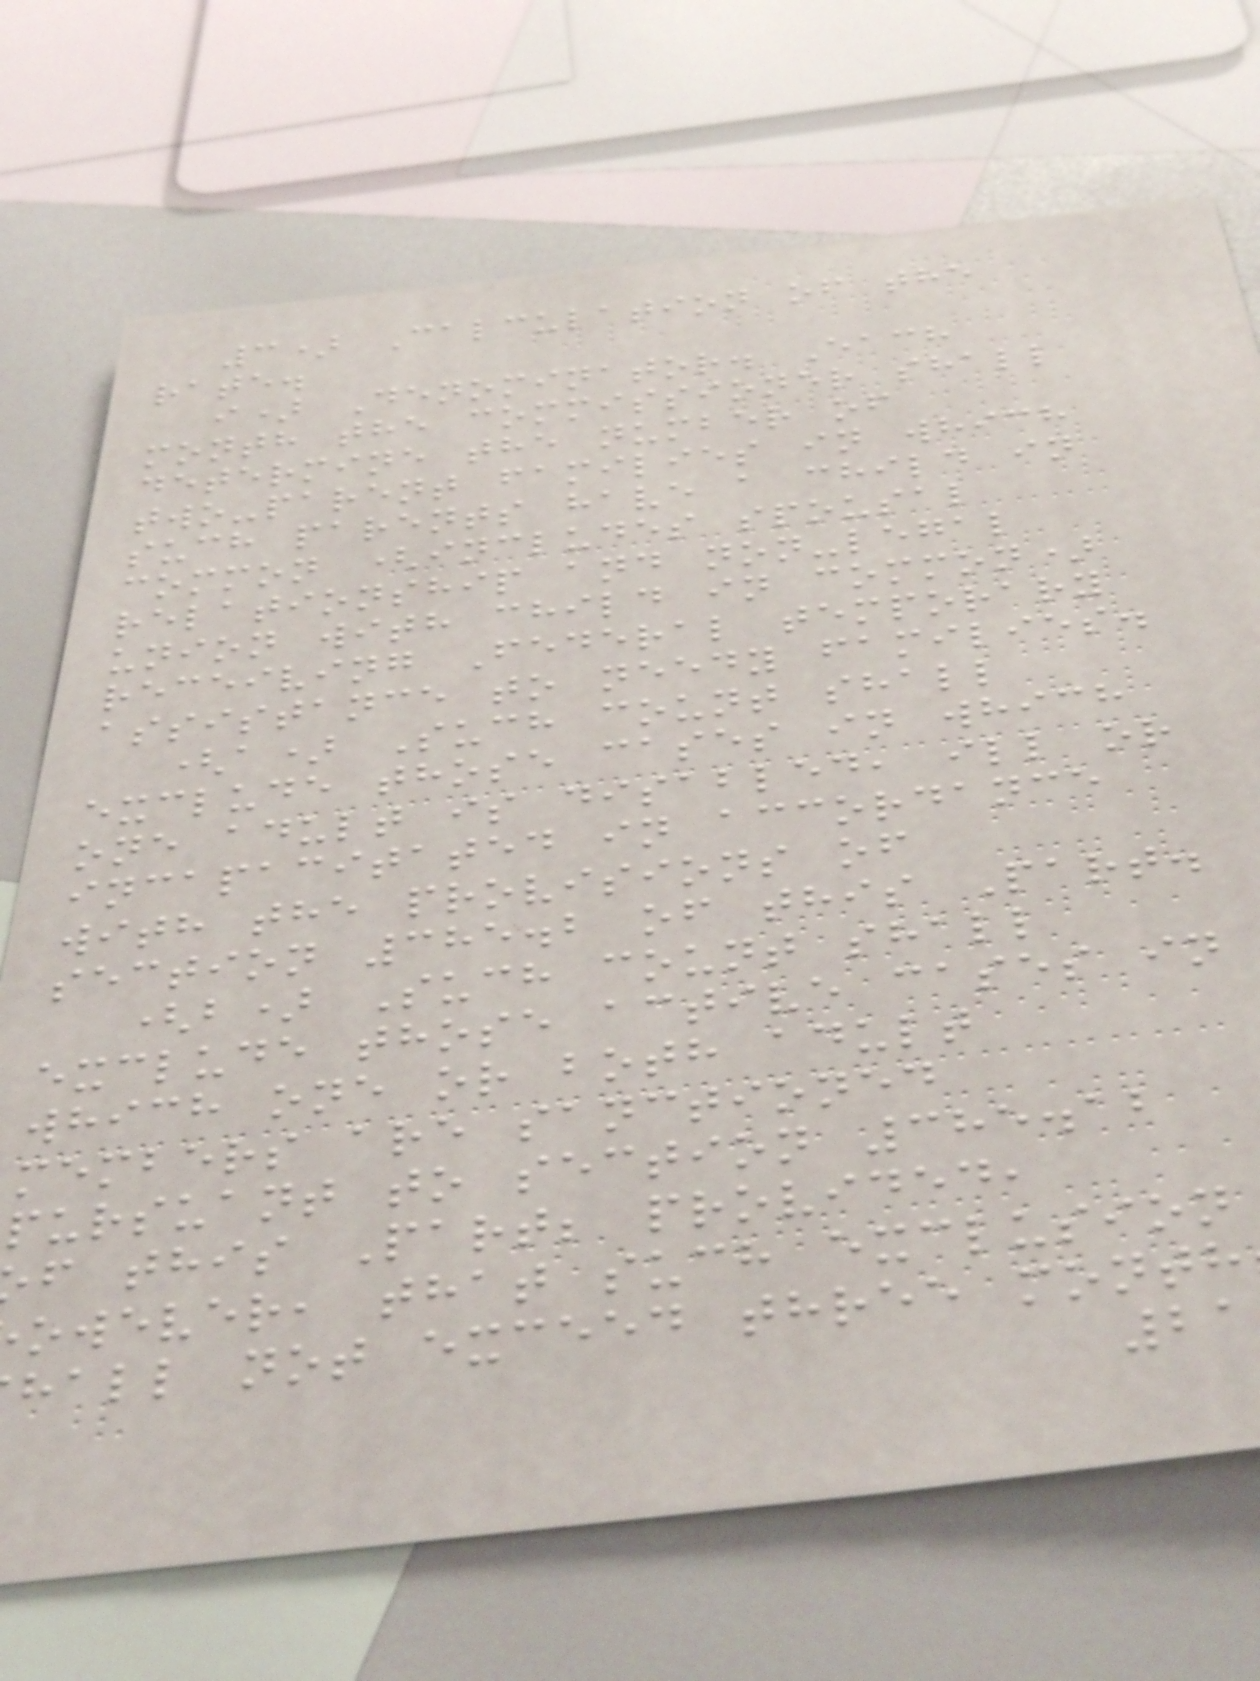3) Calculation of the
rate.
i) Denominator. Each
month the commissioner shall
determine the number of
two-parent families in which
such parents have a child in
common (includes spousal
relationship and non-legal
union with child in common)
receiving Federal temporary
assistance to needy families.
(a) Such count shall
exclude those cases in which
one adult is disabled, ill or
incapacitated in accordance
with the provisions of
section 385.2 of this Part.
(b) Such count shall
exclude those active cases in
which one or both adult
members are sanctioned
pursuant to section 385.12
f this Part; provided,
owever, that such exclusion
hall not exceed three month
